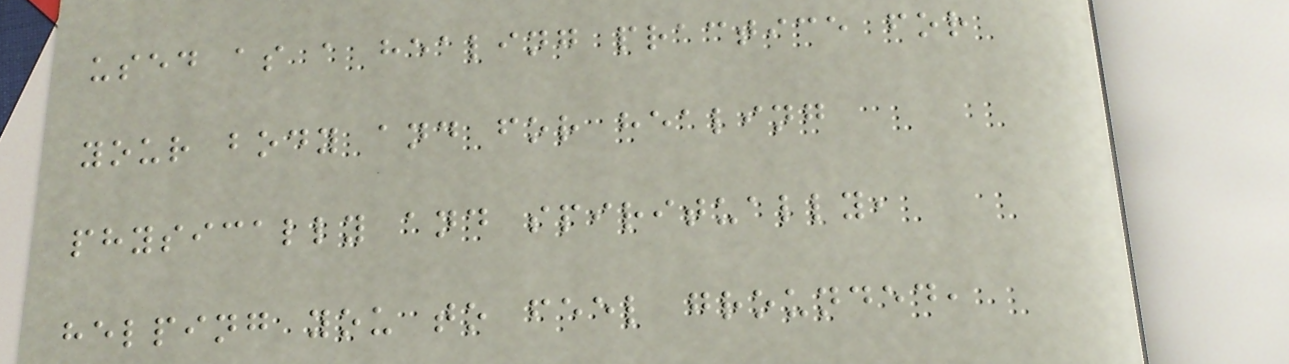used as a healing practice for
your body and for healing
physically and spiritually,
helping you to feel grounded,
